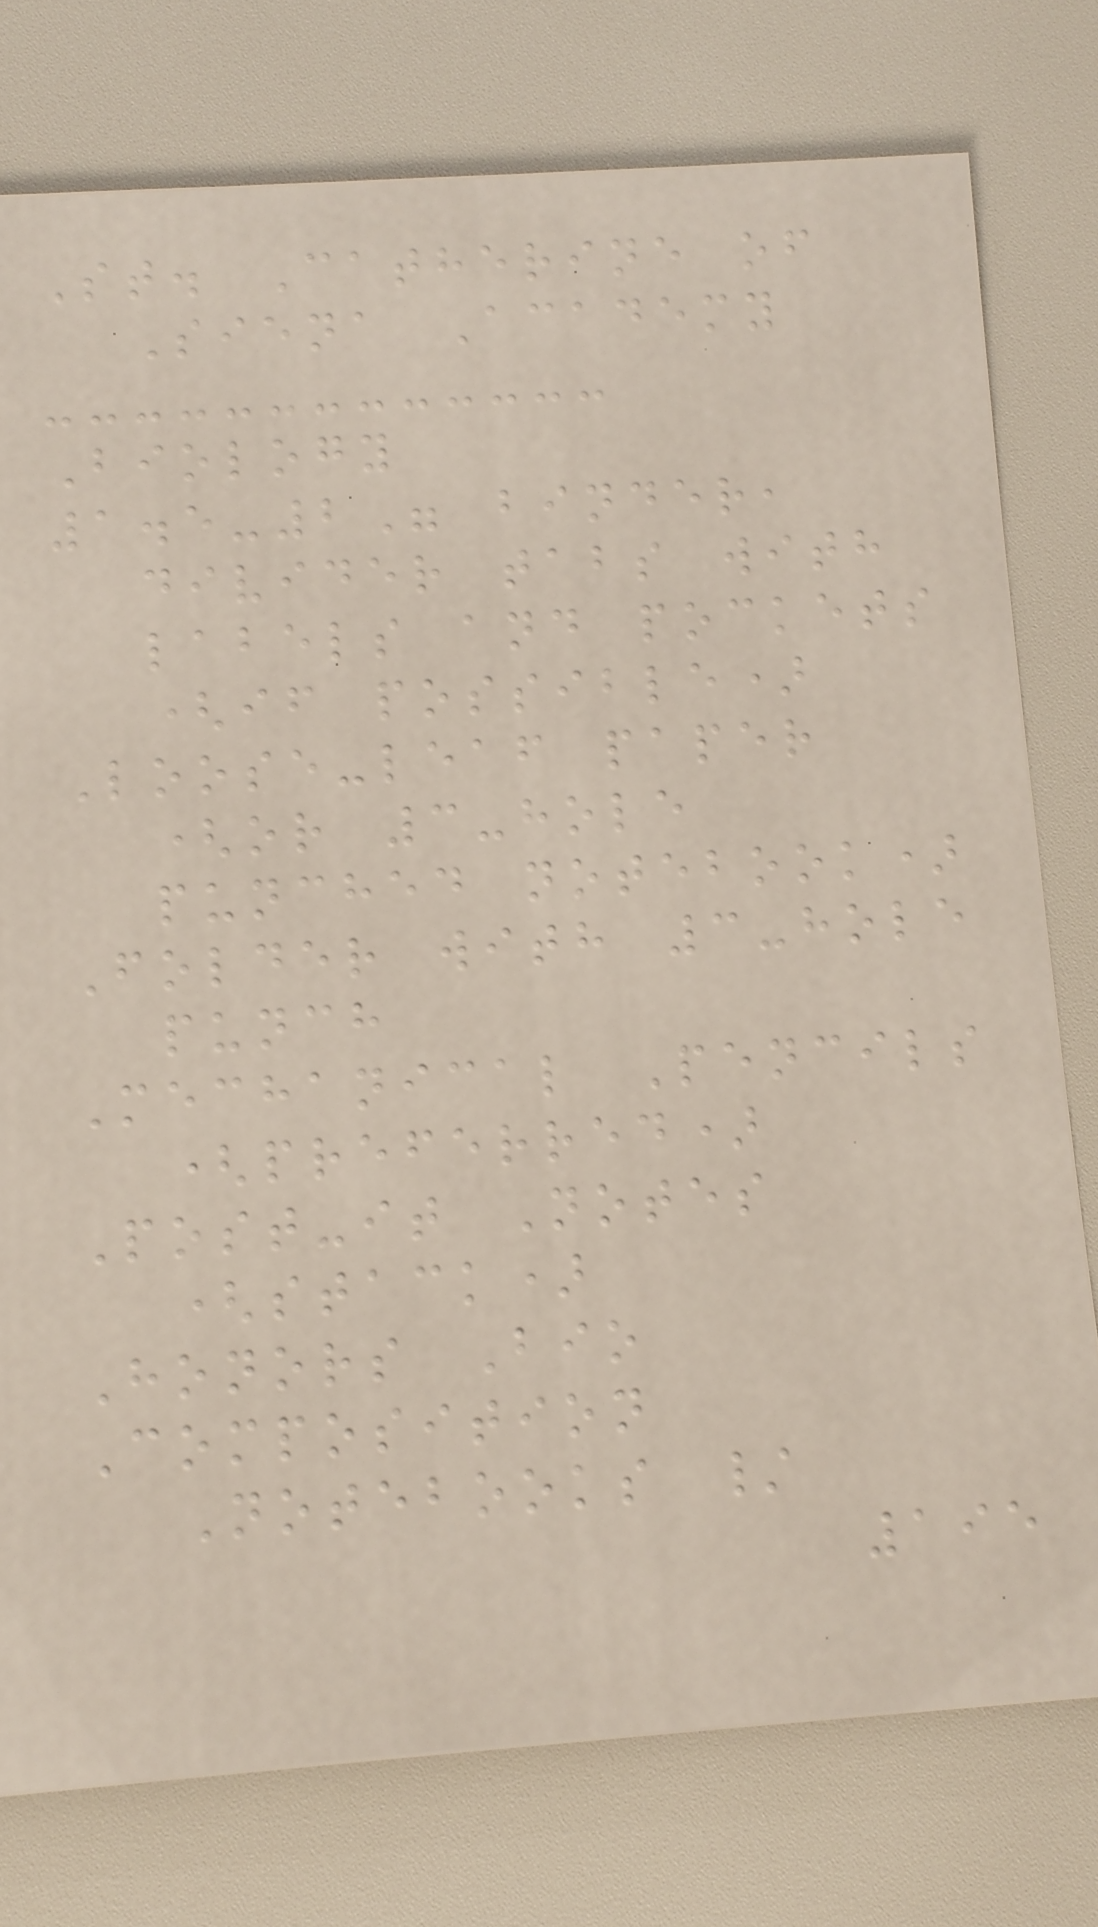St. Catherine of
Siena Academy
Biology
1.5-2" binder,
divider tabs with
labels and pockets
(if possible)
Loose-leaf paper
(or 3-hole
punched notebook)
Folder with 3-hole
punch
Mechanical Pencils
(preferred)
Post-it Notes
(stack)
Honors Bio
Composition
Notebooks /
195
